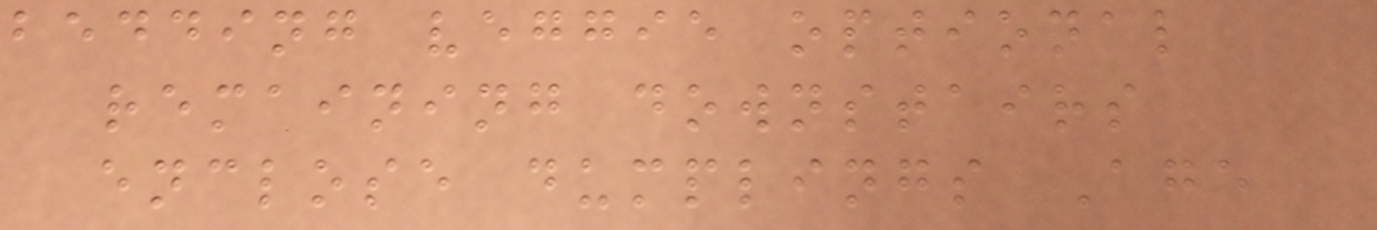bedding veggie optional
remaining downstairs
enclose dumplings Age
